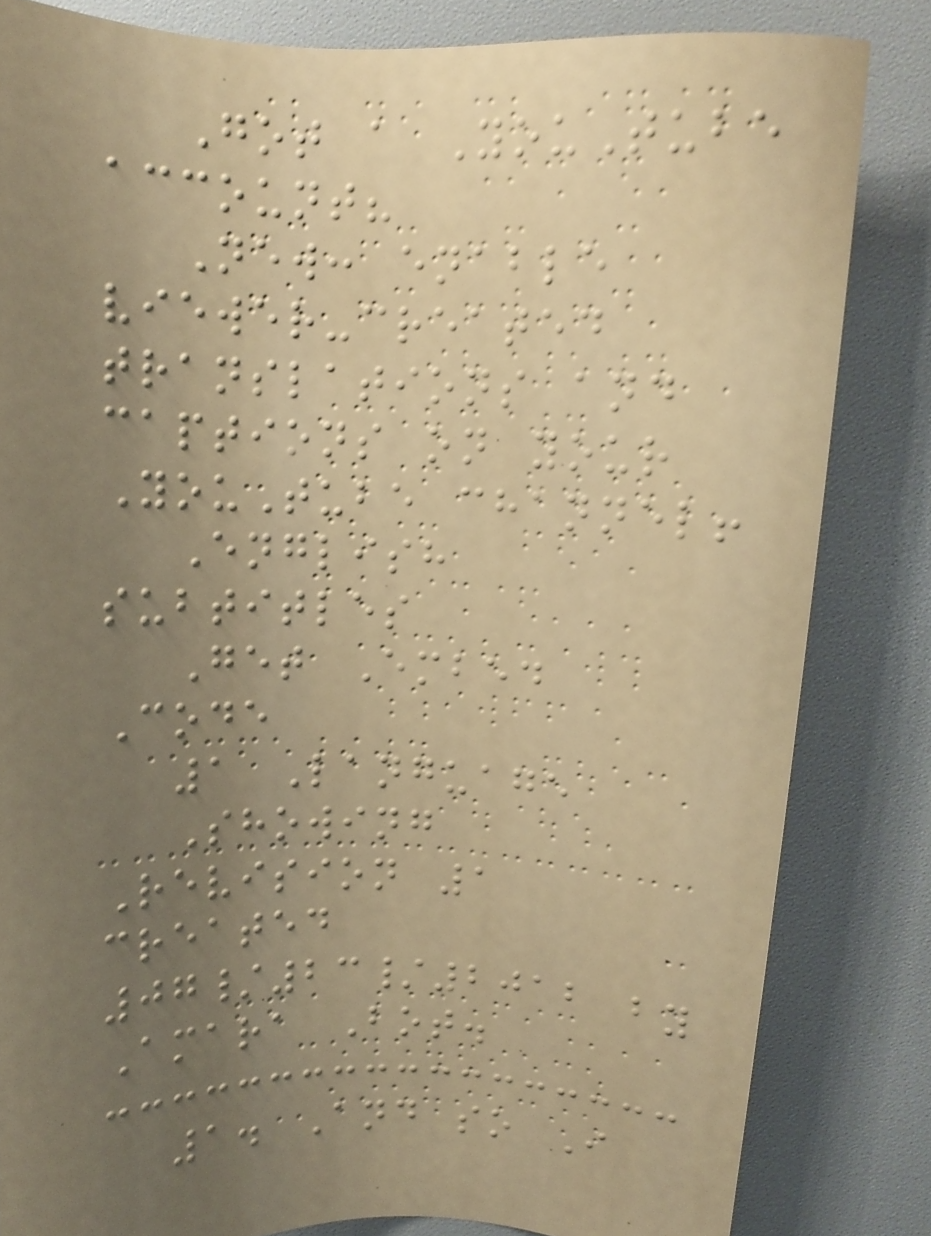Got a YouTube
account?
New: enable
viewer-created
translations and
captions on your
YouTube channel!
English
subtitles
Get Embed
Code
1 Language
Showing
Revision 1
created
07/23/2012 by
Amara Bot.
1. And so I
